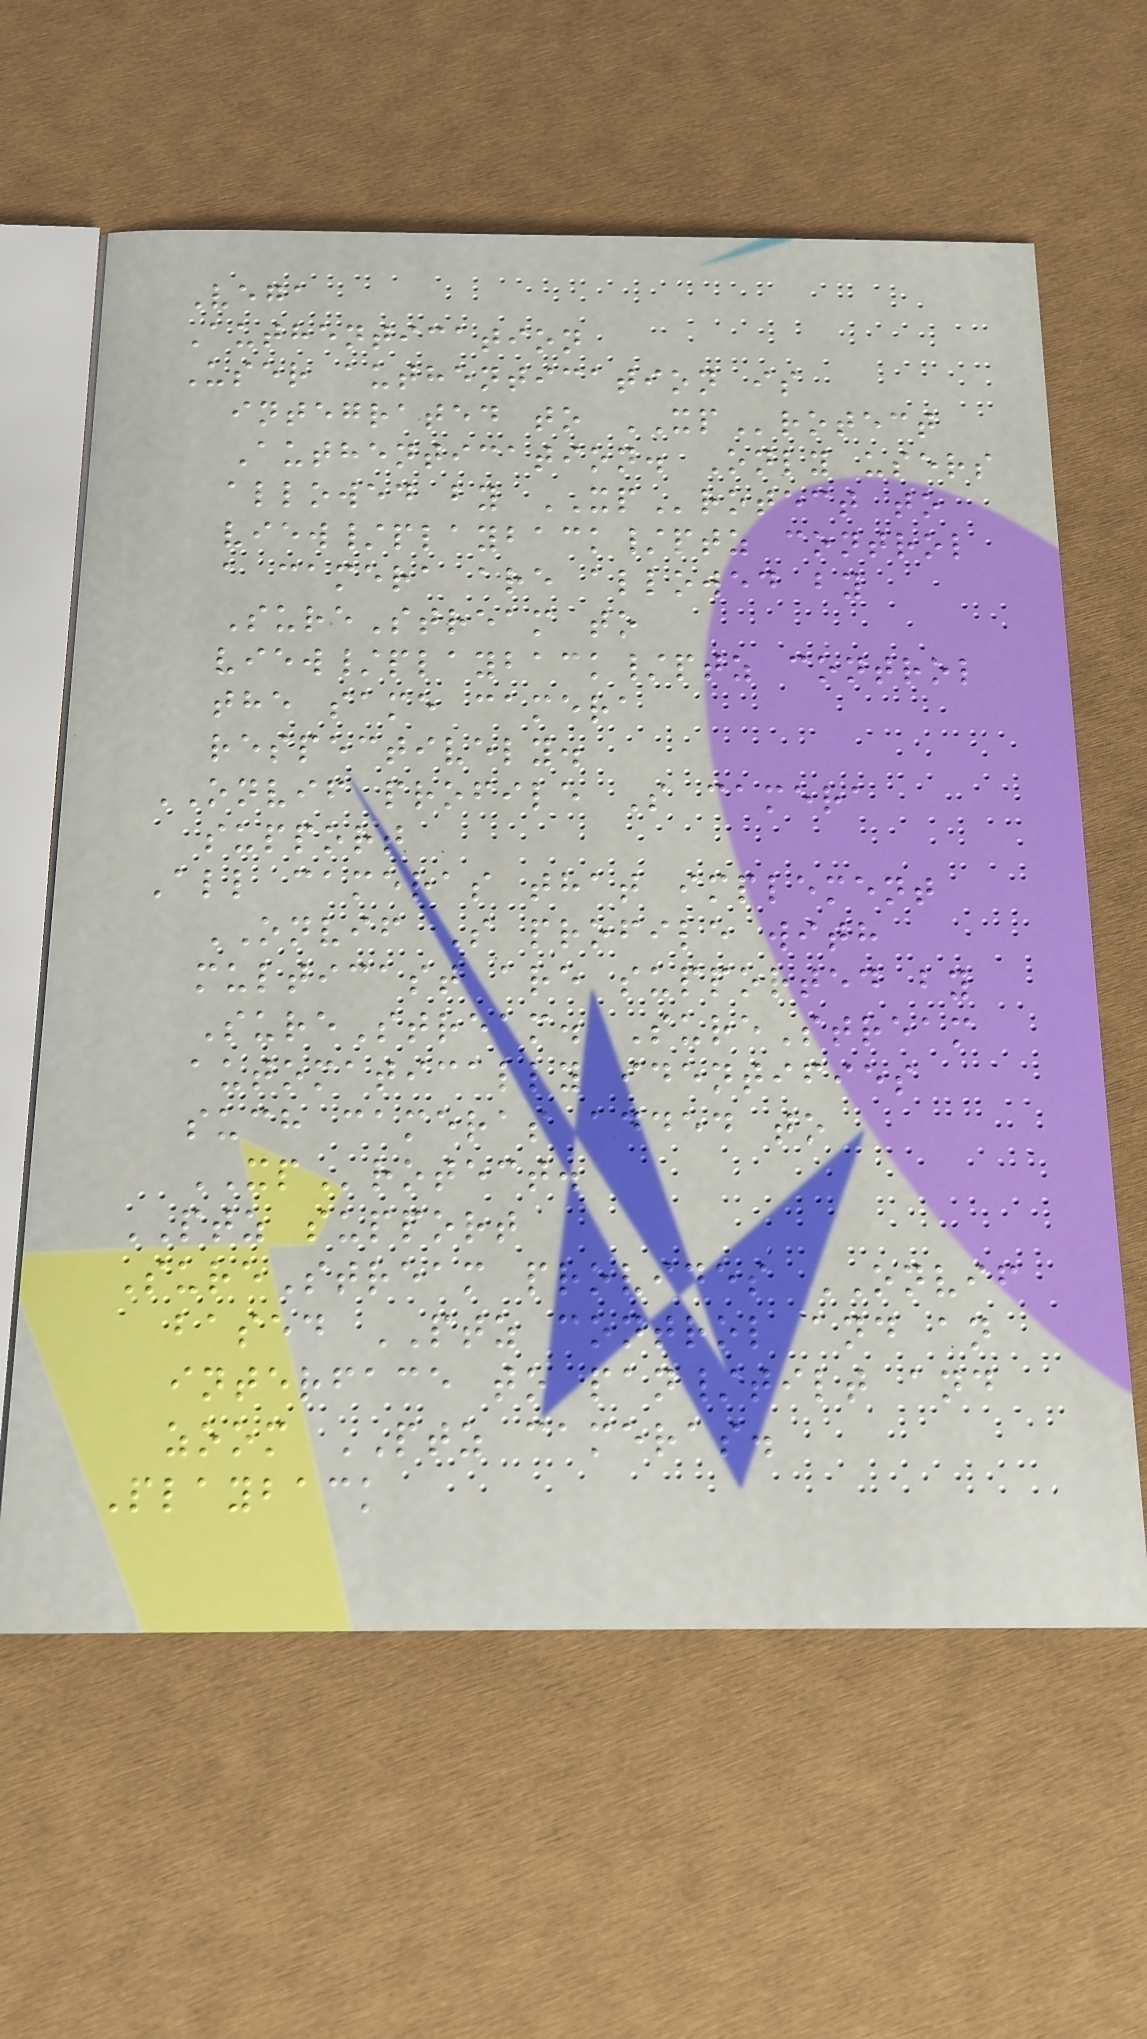Vega
Authentication
User authentication is
integrated to XProtect
Authentication. Only users
allowed by XProtect to
view/playback/ptz control
a camera are allowed by
SureStream to
view/playback/ptz control
the same camera
respectively.
ONVIF profile S camera
support
All cameras that implement
ONVIF S profile with
multicast are supported by
SureStream. SureStream
automatically identifies
such cameras added to
XProtect.
PTZ support
SureStream provides ONVIF
based PTZ control and an
interface to pan/tilt and
zoom PTZ cameras.
Playback
